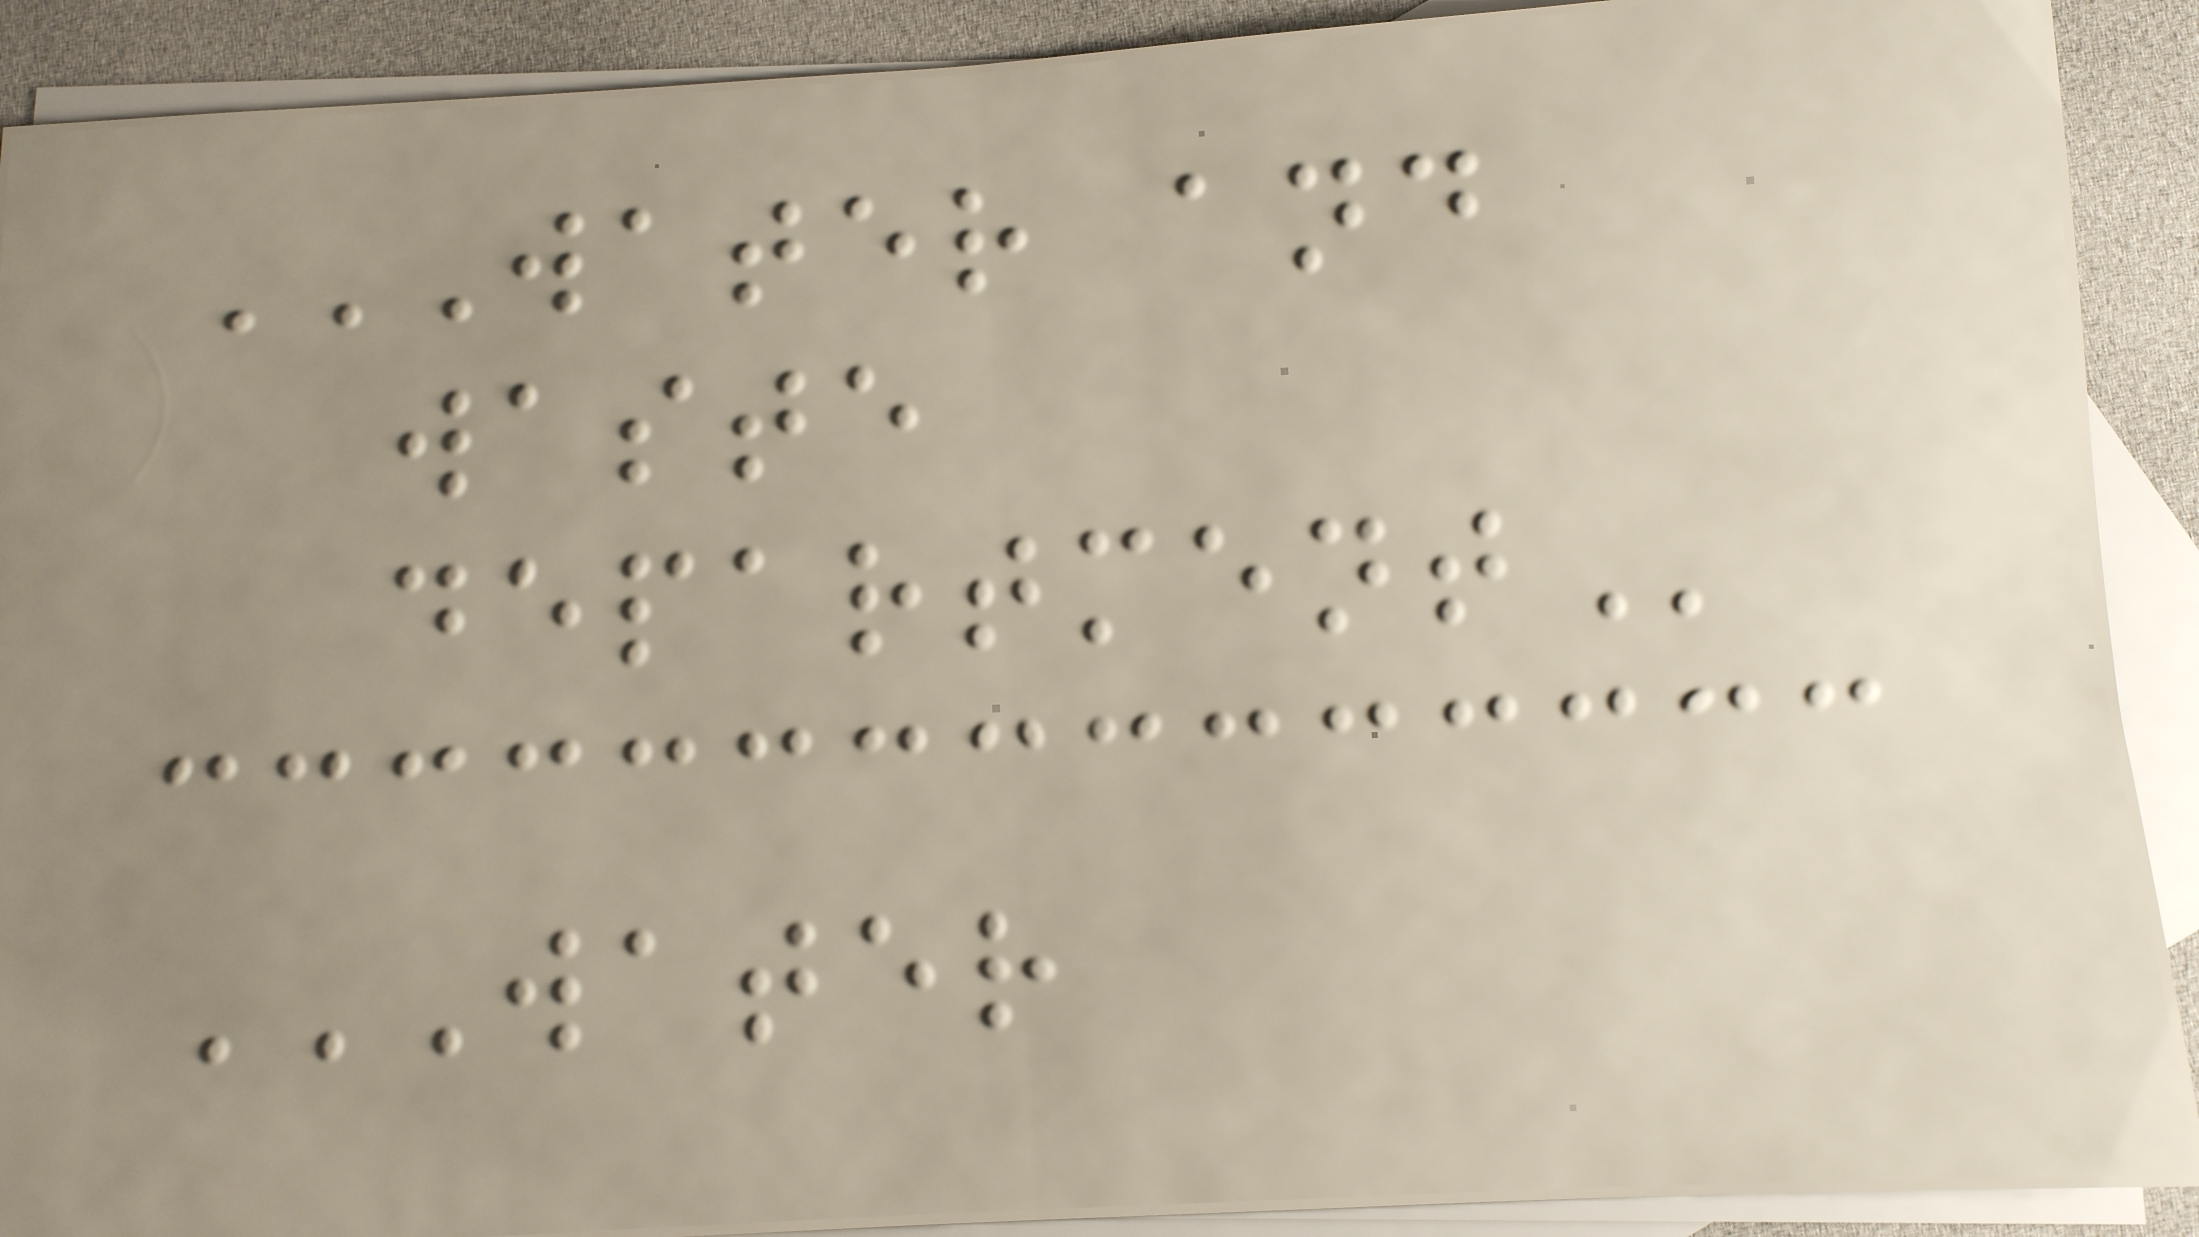WATER AND
WASTE
DEPARTMENT
WATER
